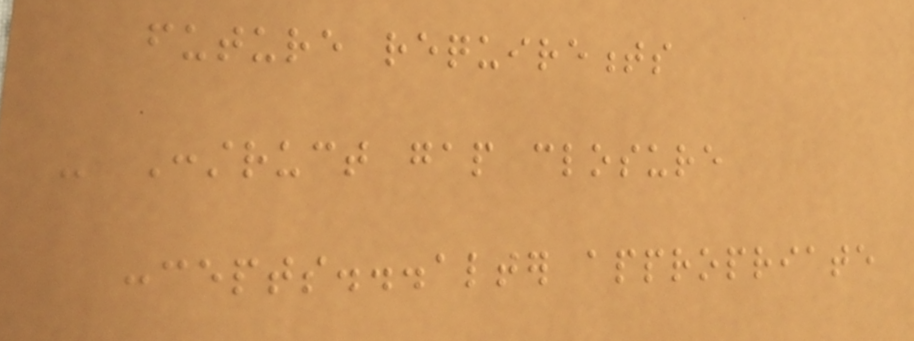future requirements
- Construct gap closure
concepts...alter appropriate
